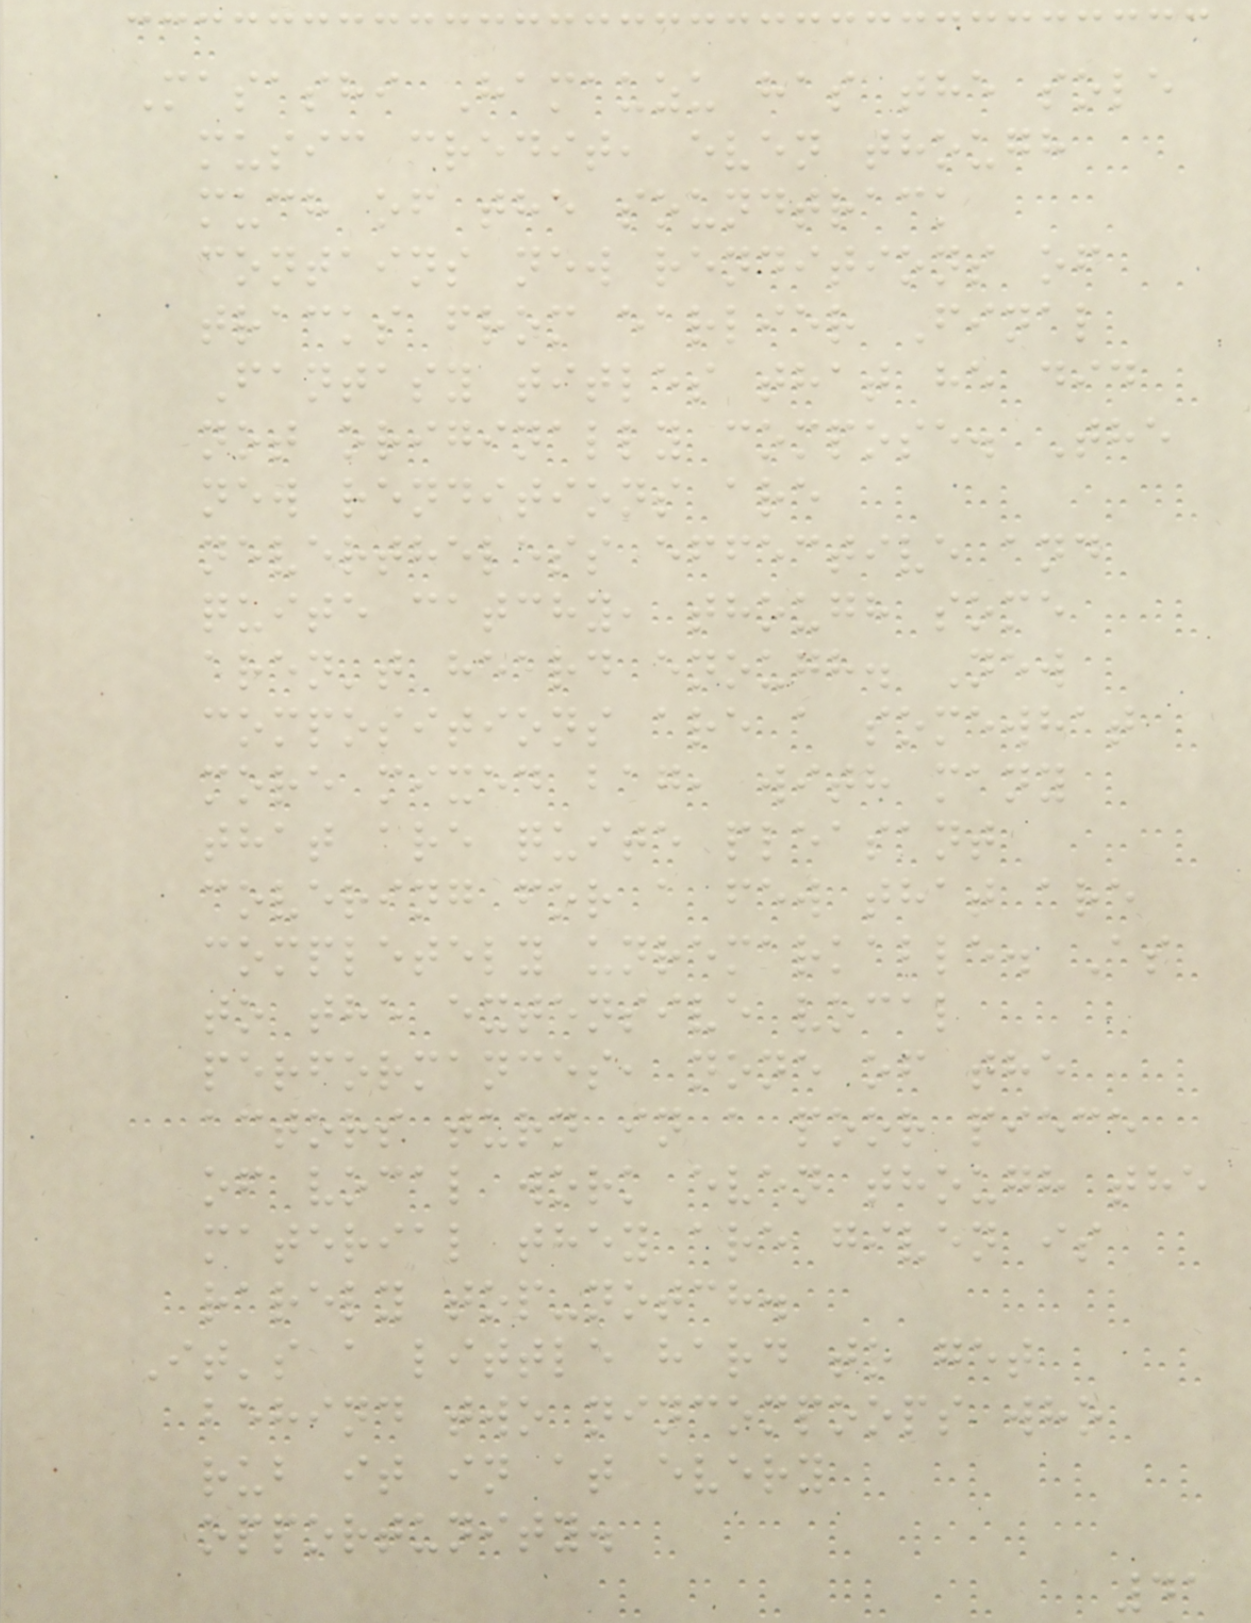Masashi Hamauzu has the sole
music credit, even though
much of the soundtrack
contains new renditions of
tracks from earlier Final
Fantasy titles that he did
not originally compose. The
new renditions are
nevertheless effective and
quite catchy, though some
aren't heard enough. New
compositions are a somewhat
more mixed bag, with many
that are quite pleasant
covering for a few that are
completely unremarkable. As
to the extensive vocal
performances, none of the
actors turn in a poor piece
of vocal work even though the
material they are given is
rarely top-notch.
It's a little hard to get
behind two nincompoops who
rub it in at every
opportunity.
41
